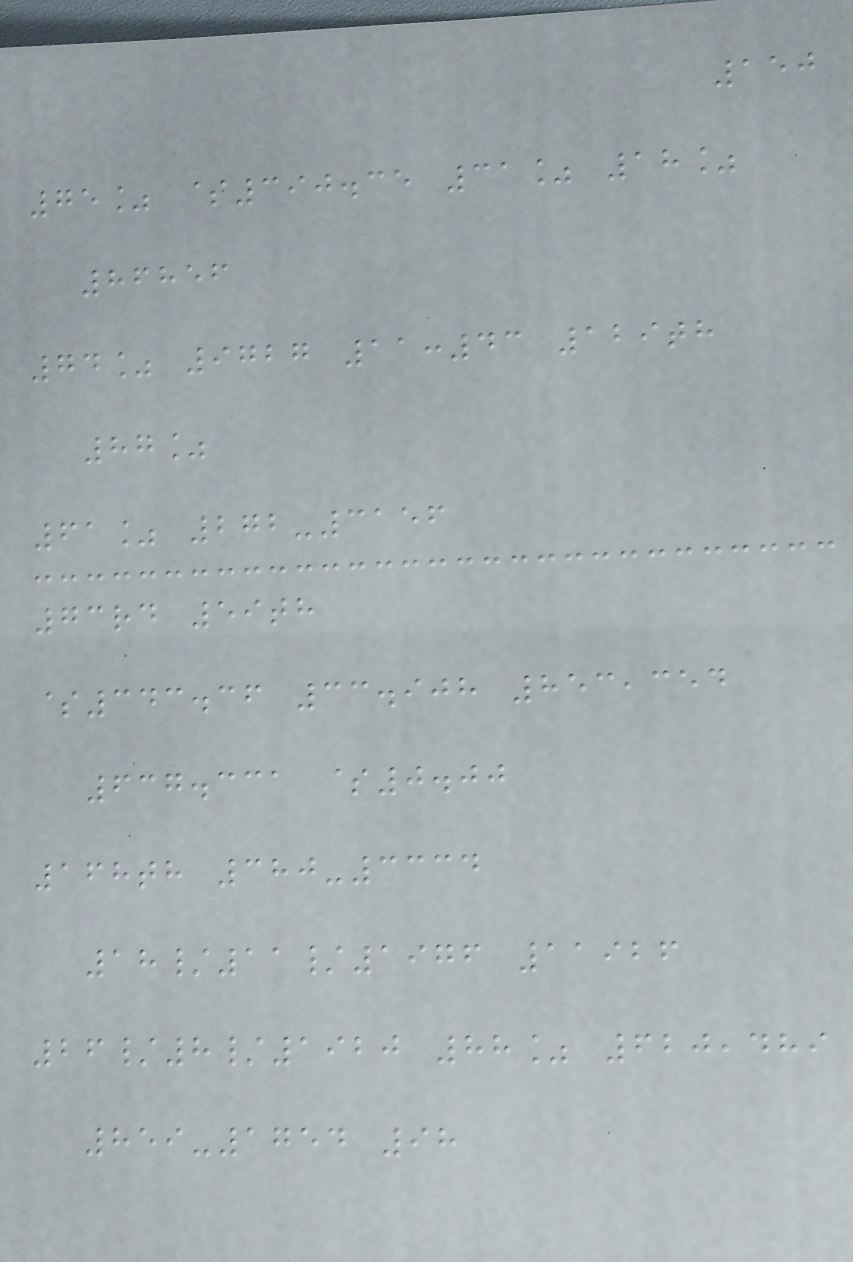150
75% $390.35 31% 18%
86856
74% 9727 11:43 129th
87%
61% 272-3156
73rd 59th
$343.36 33.908 853,354
637.331 $0.00
168th 380-3334
18/11/1976 11926
26/8/1920 88% 620,489
859-1754 98
